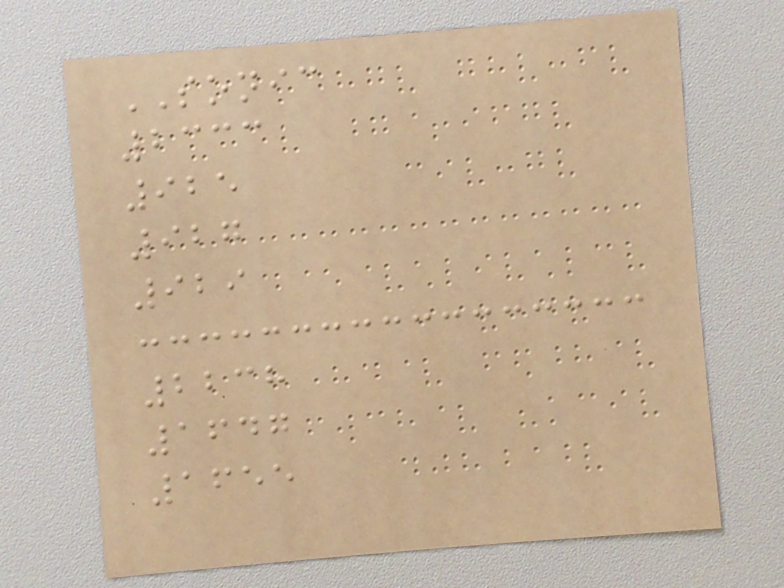SONIC
2333
925
927
929
2238
1647
1655
